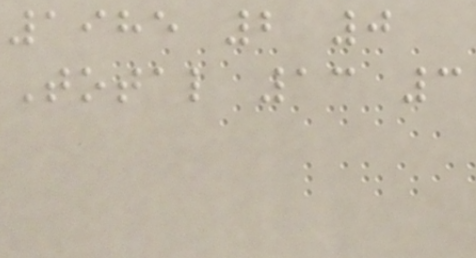1985 2 0
Total 13 3
